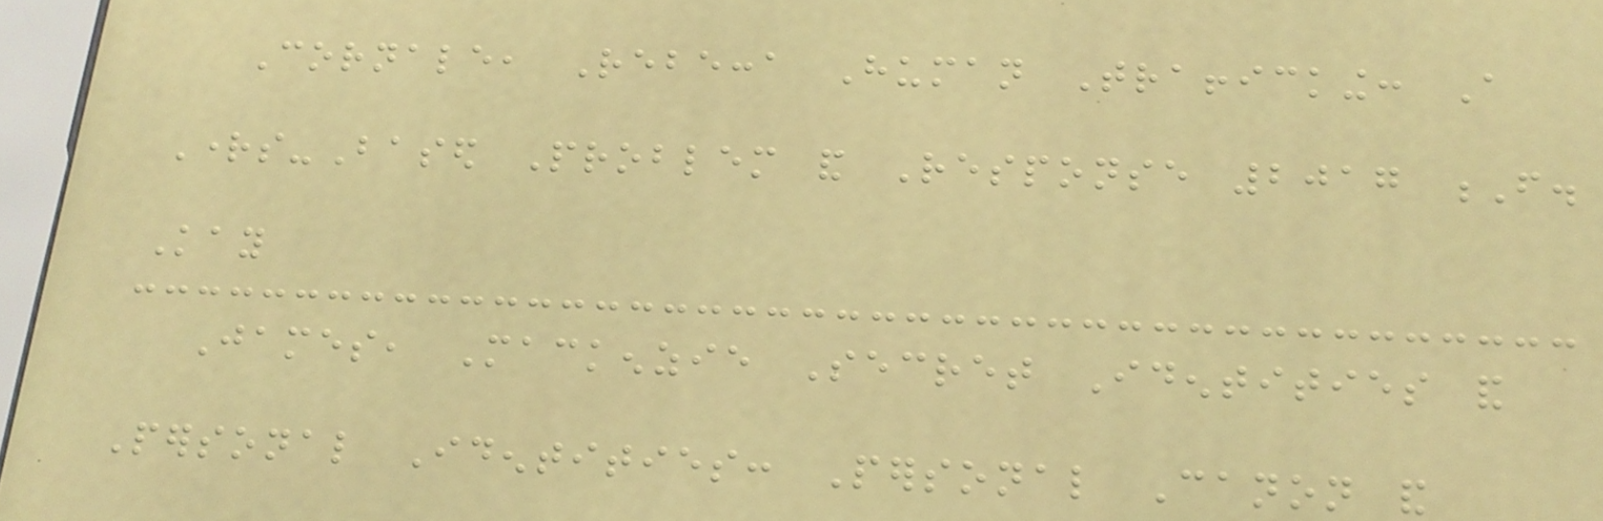Cornale, Rebecca Human Trafficking: A
Rights-Based Problem and Response 2017 F.
Kay
James, Mackenzie Secret Identities and
Personal Identities: Personal Canon and
